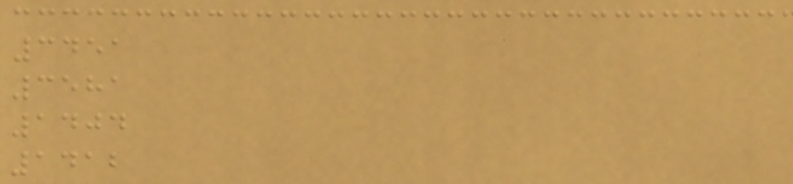3451
3581
1404
1412
